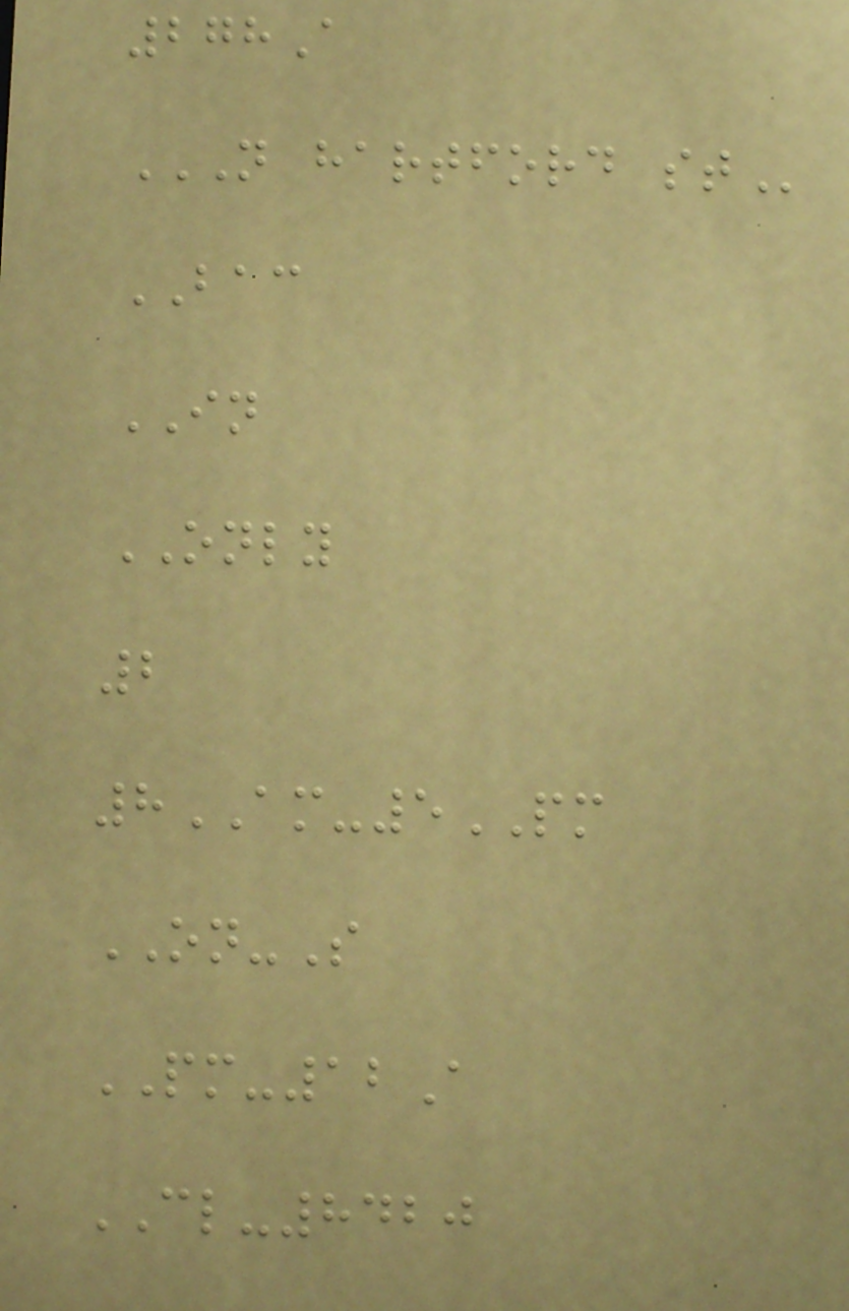278A
N HARTFORD ST
BAC
IN
ONLY
2
8AM-5PM
ON-S
PM-12A
CL-8420
